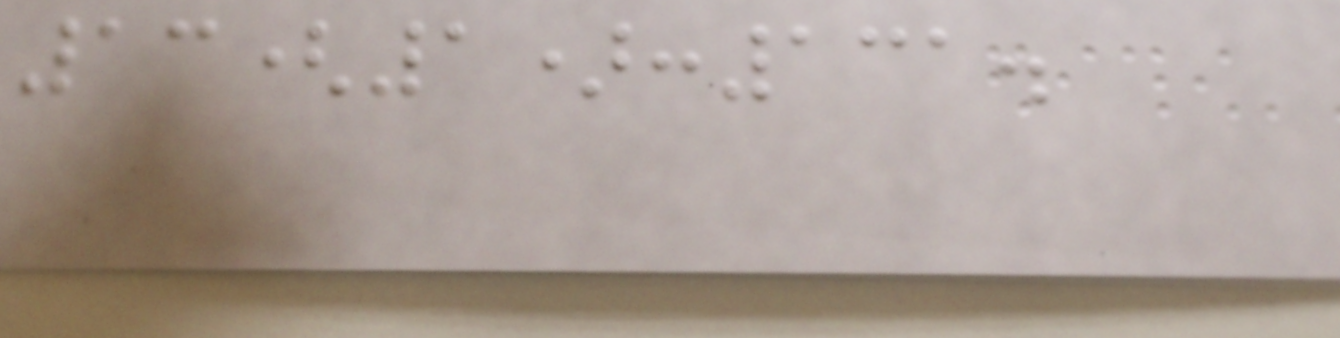13(1):131.
